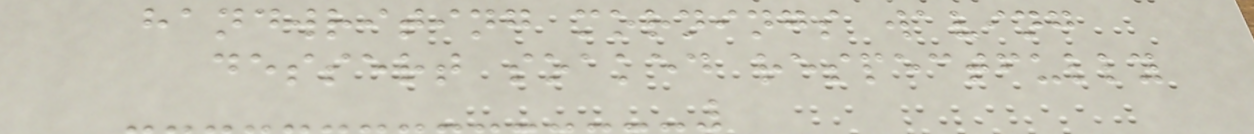handwriting mornings waving
dessert soaked respectfully
